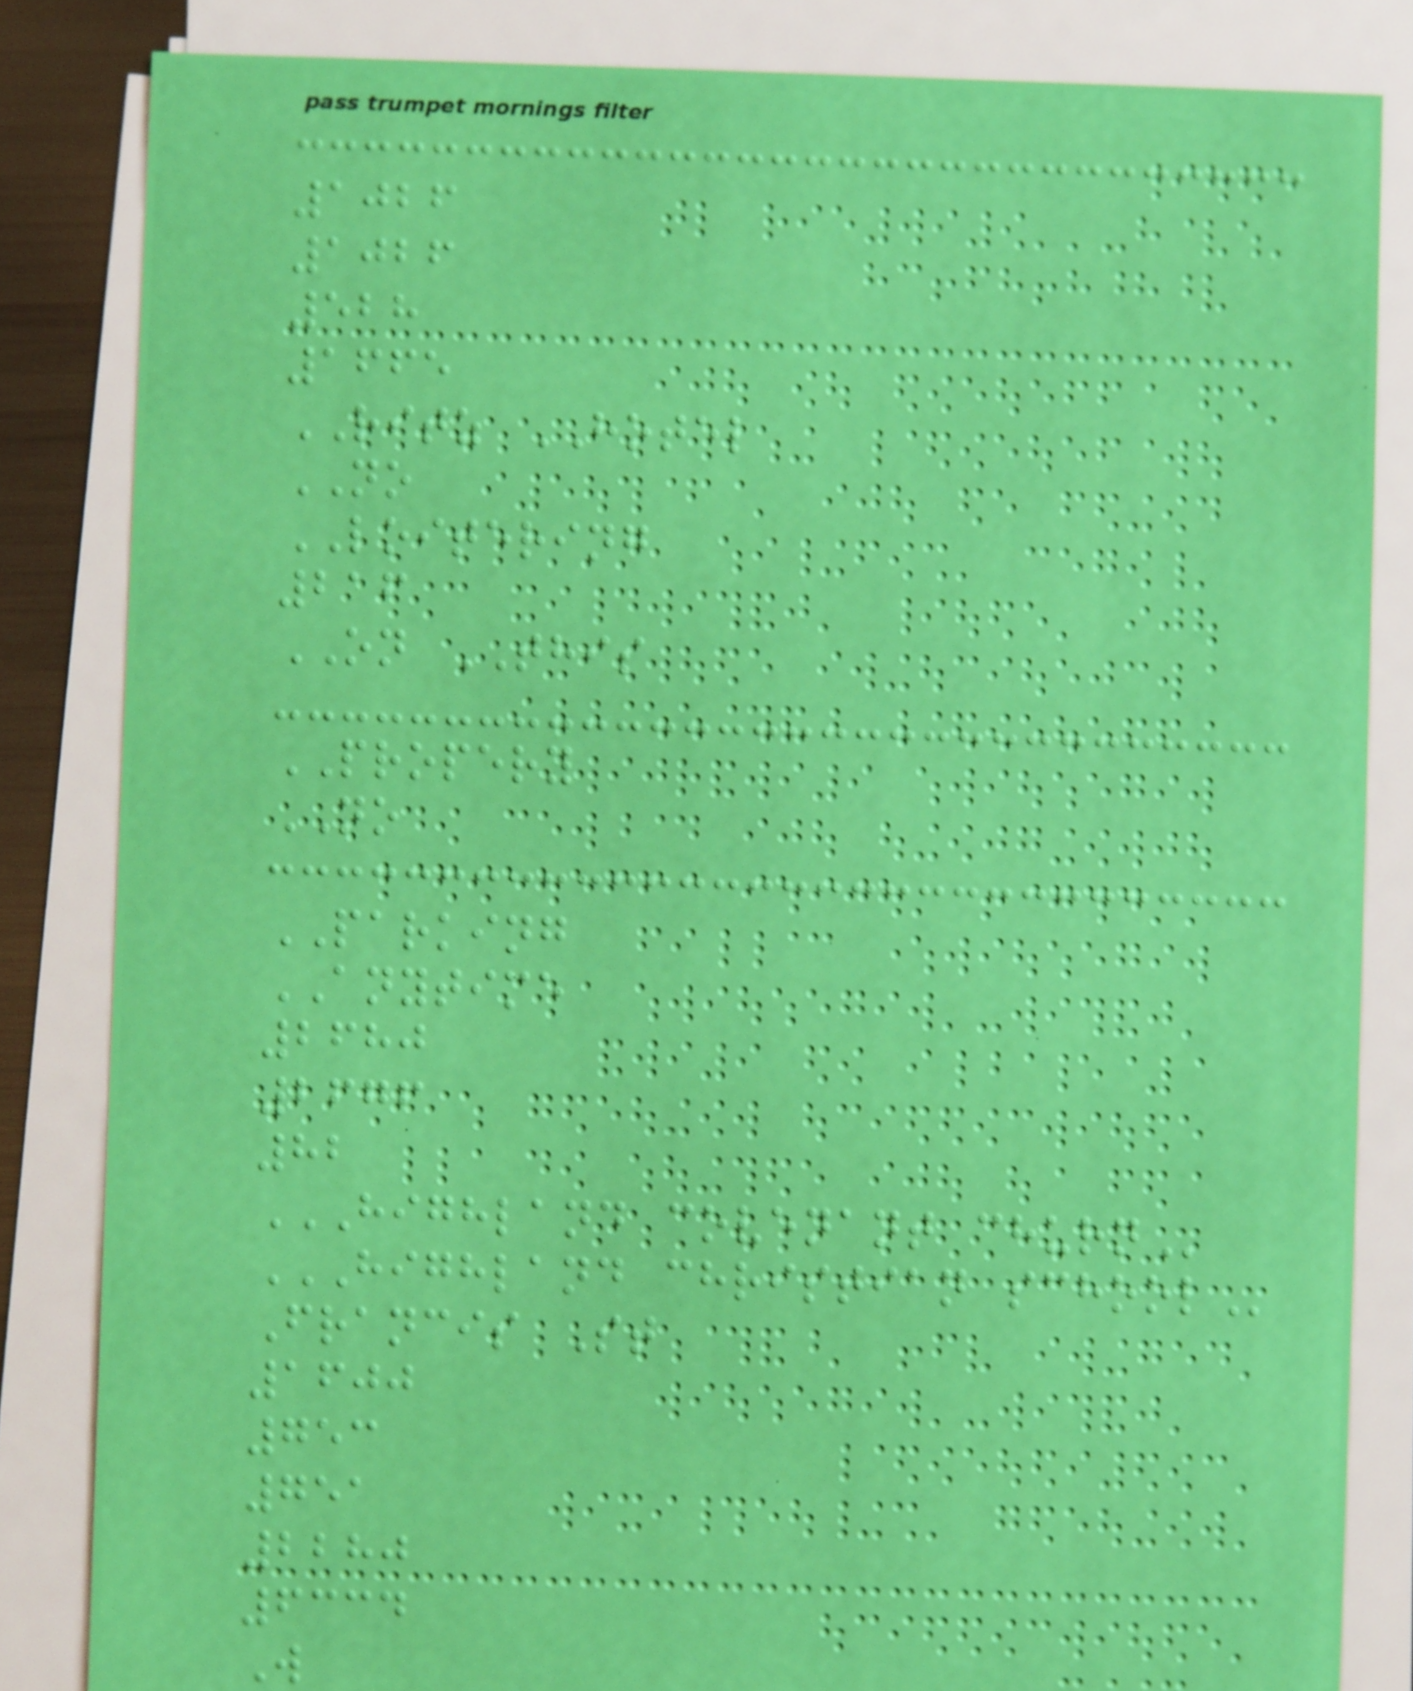1026
1026
528
1665
RITZ HOTEL
NO
LOITERING
216
ON THIS
PROPERY
NO
PARKING
ANYTIME
2680
2676
82
HIGHLAND COVENANT CHURN
HIGHLAND CHRISTIAN SCHOOL
Francis St
1600
753
751
2280
6334
W
